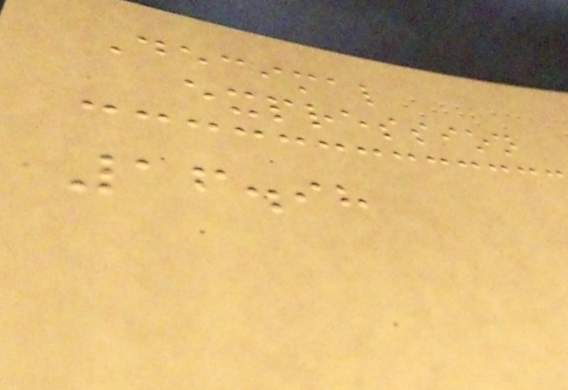Decimal
expression
16.98
